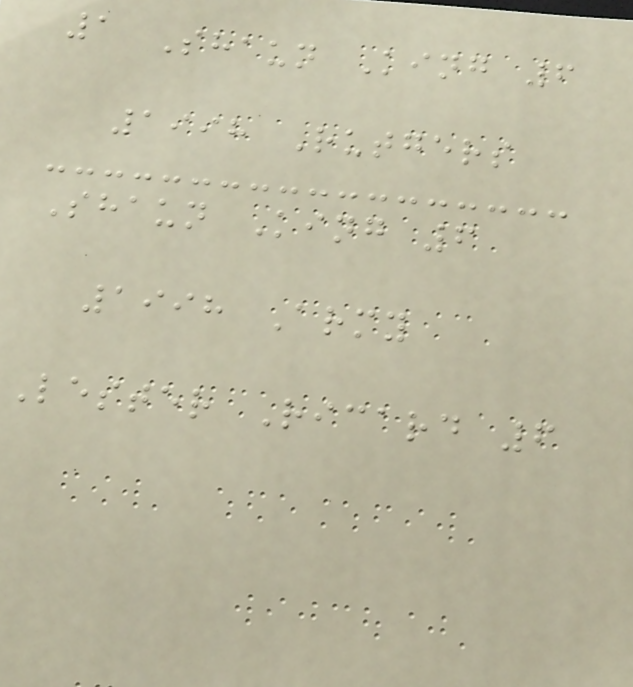1 Shaun King 6
1998 Rutgers
Shaun King 6
1998 Army
Lester Ricard 6
